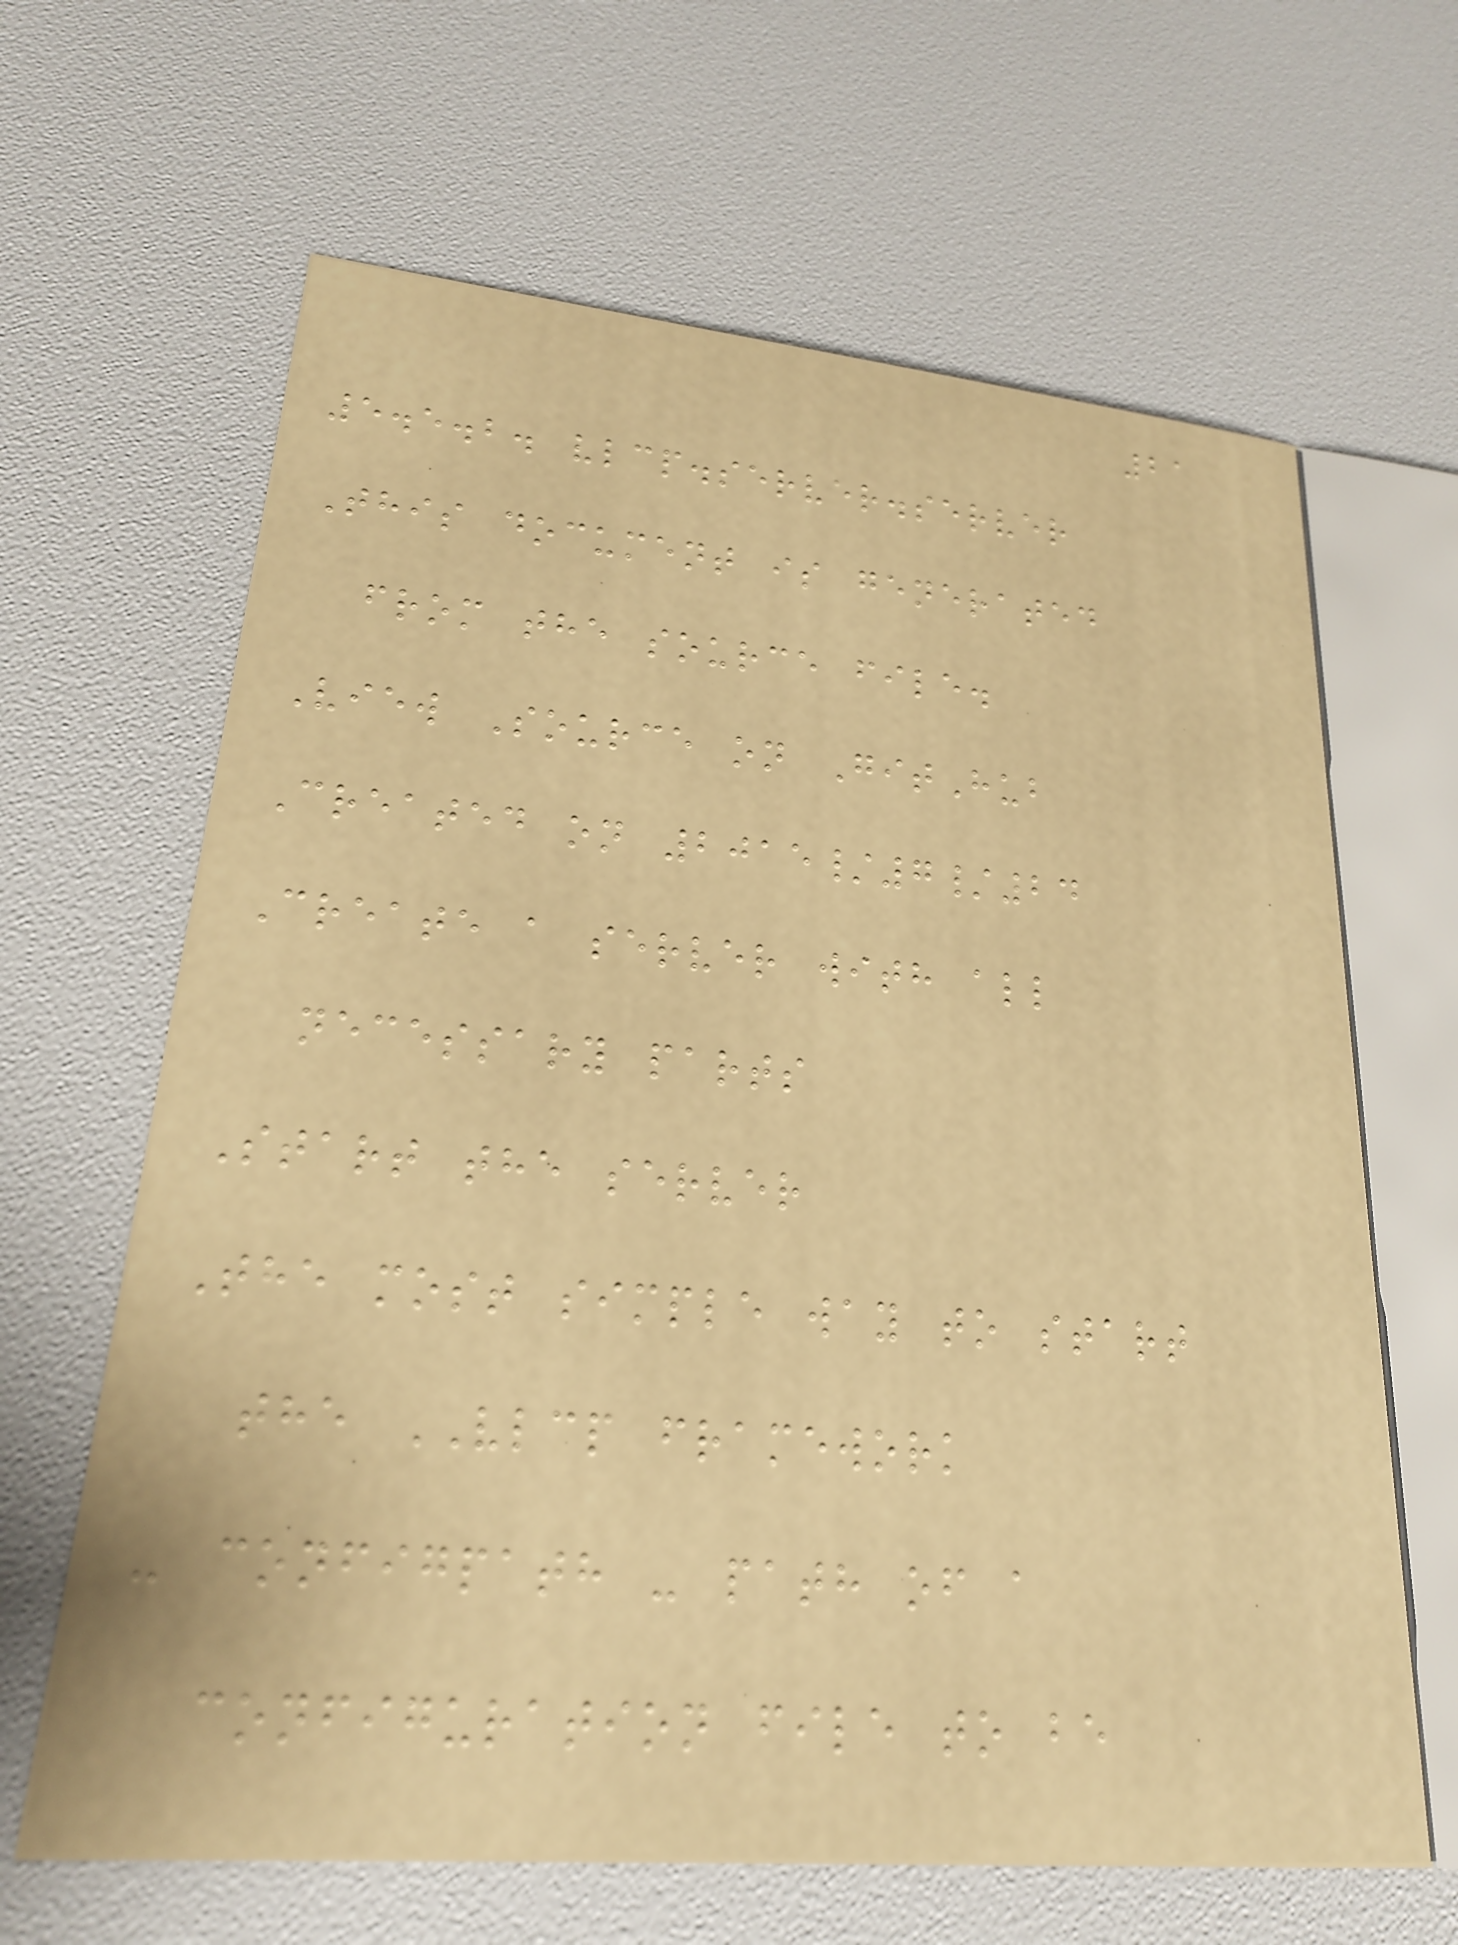21
5.5.2. vlcp.server.server
This document is generated
from the source file.
View Source on GitHub
Created on 2015/7/24
Create a server with all
necessary parts
Start the server
The most simple way to start
the VLCP framework
- configpath - path of a
configuration file to be
